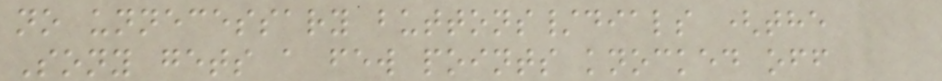no unnecessary buttons/dials (the
Sony gets a few points knocked off
